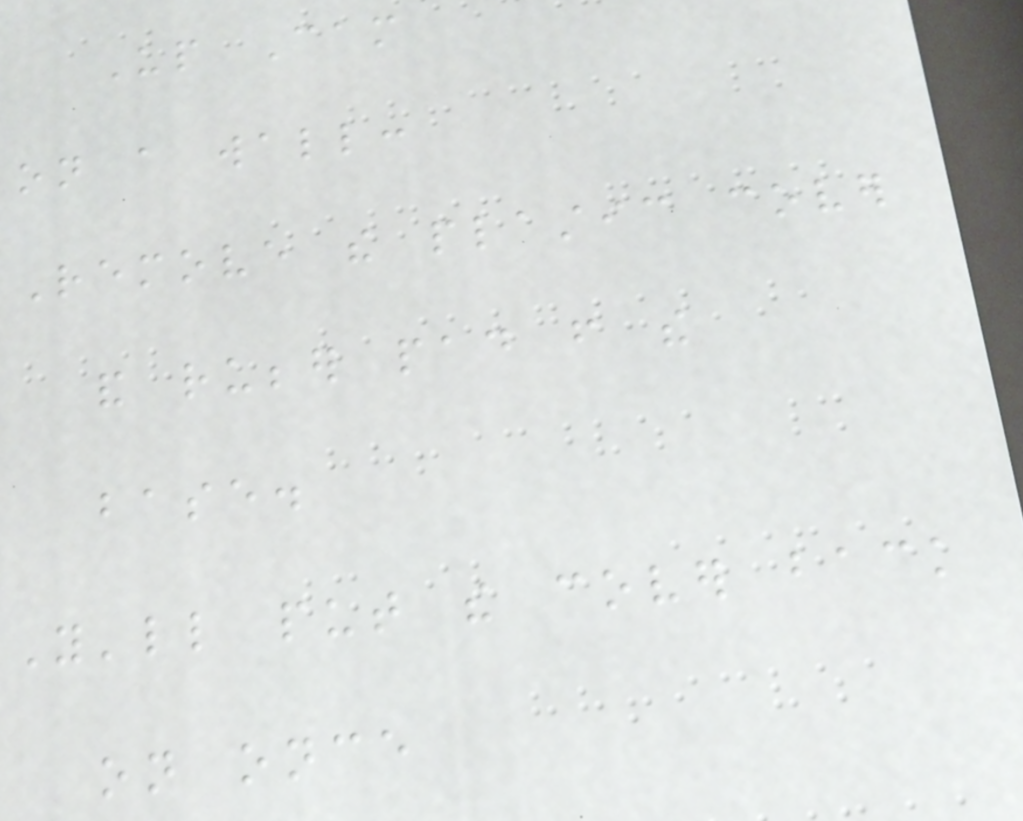Up Cam
on a wall:
Remove the plastic cover
and rubber pad from the
base.
You'll put the cover back
on once
